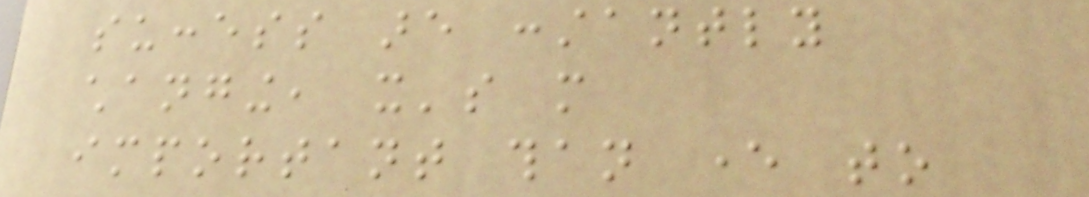success are constantly
changing, it's more
important than ever to
